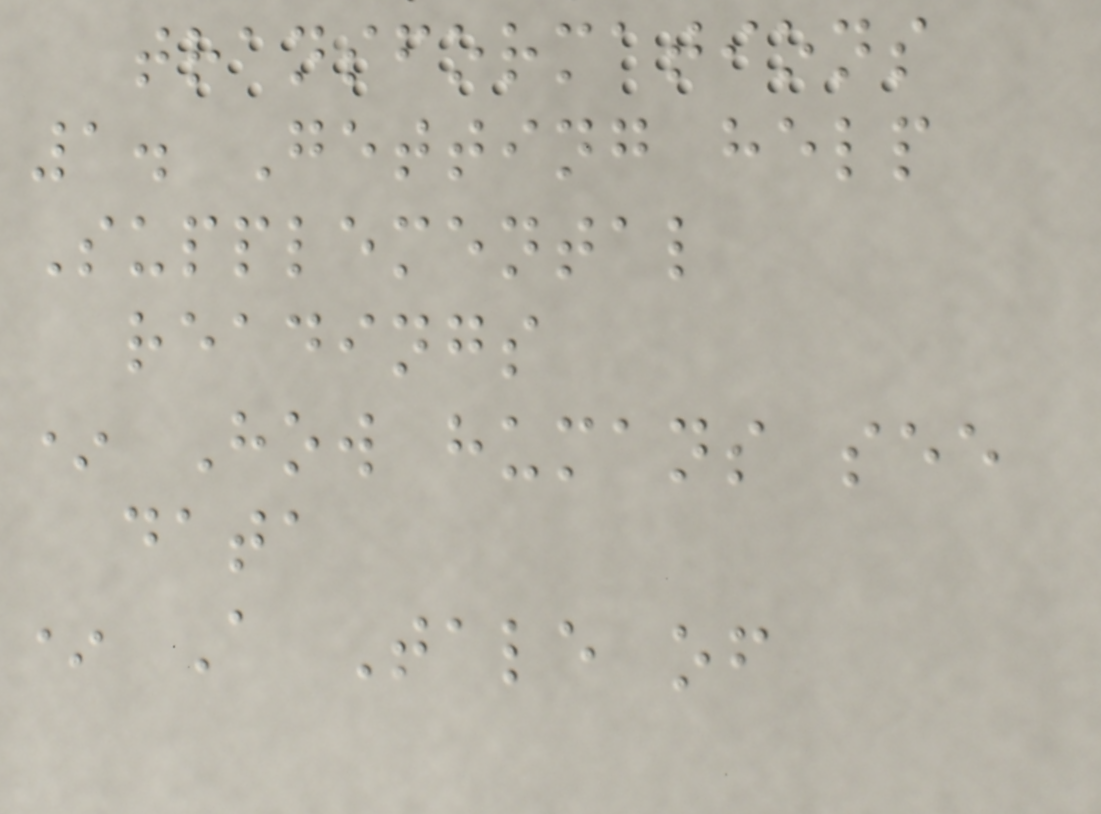transformations
1. Getting help
Supplemental
readings
* How humans see
data
* A Tale of
